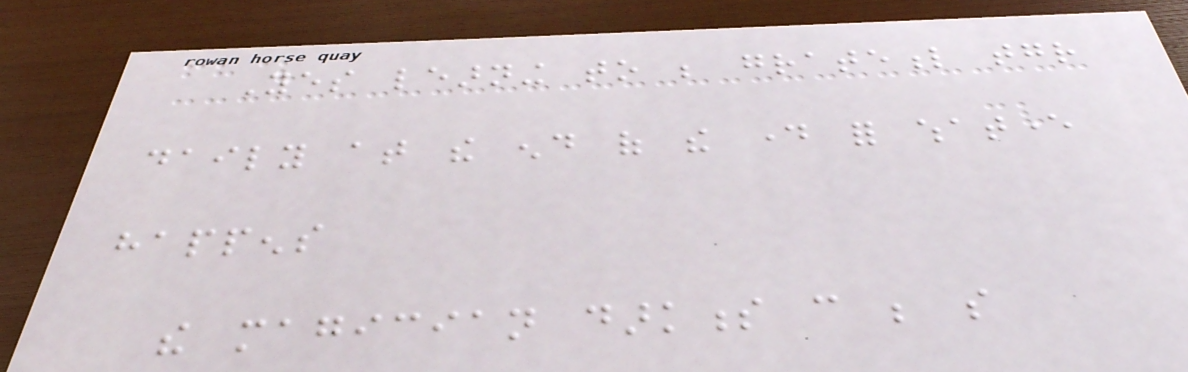Yes learning to be grateful together
daily at the end of the day for whatever
happens
the magician darkness can be so
